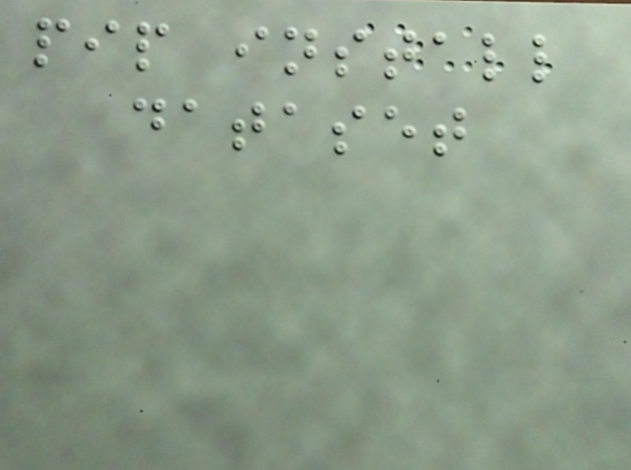pip install
dataset
